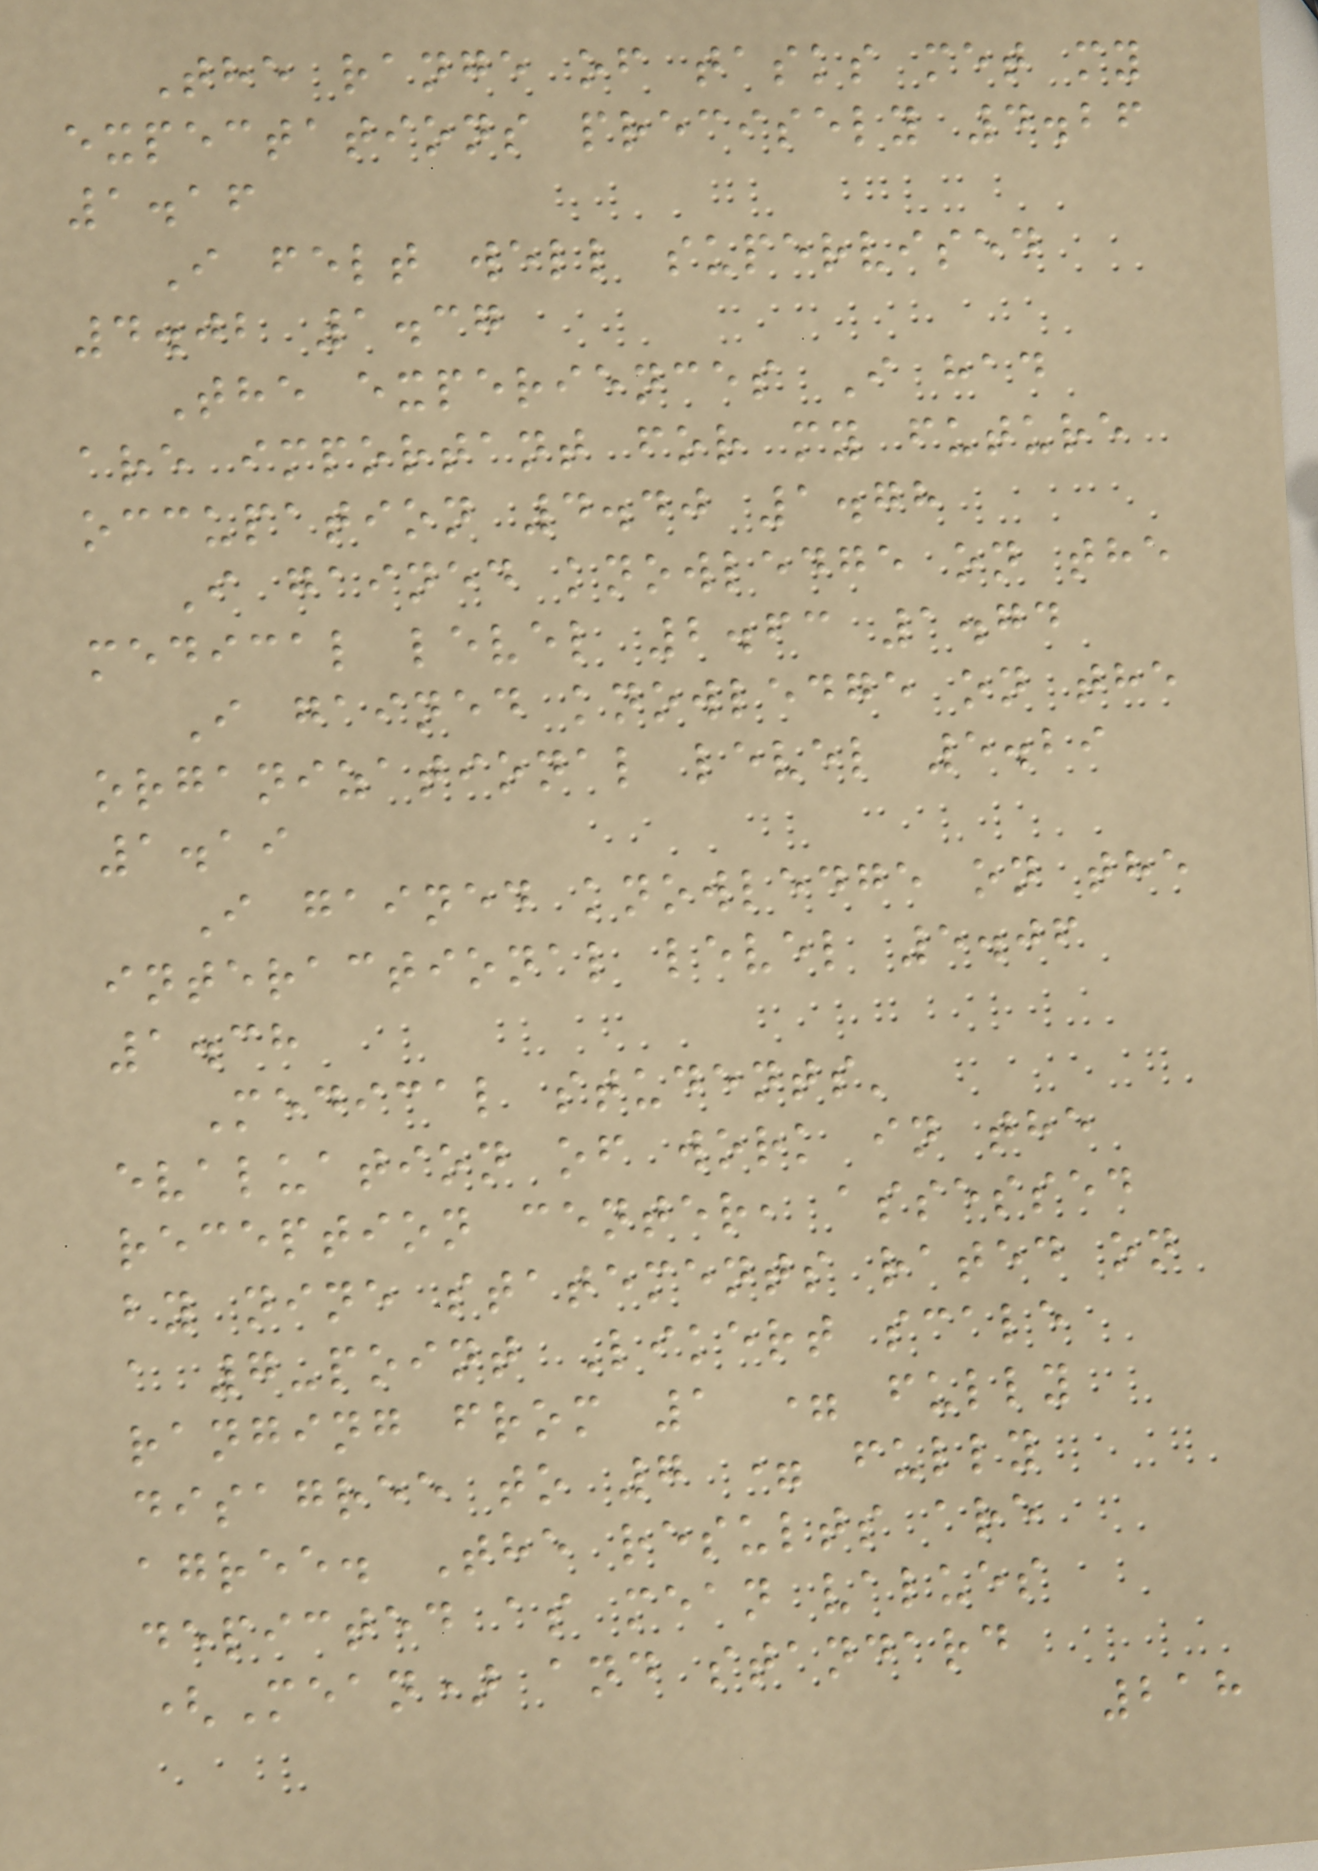The range of tasks met my
expectations precisely 4.26
1.16
I felt well supervised
4.02 1.37
The experiences I had
are important for my future
occupation 4.40 1.78
I gained knowledge on the
medical level 2.63 1.74
I gained knowledge on the
organizational level 5.29
1.19
I gained knowledge on the
interactional level 5.06
1.38
Medical students'
evaluation of work in the
reception center, assessed
by nine statements rated on
a 7-point Likert scale
ranging from 1 = fully
disagree to 7 = fully
agree. The results are
depicted as mean values
(Mean) and standard
218
